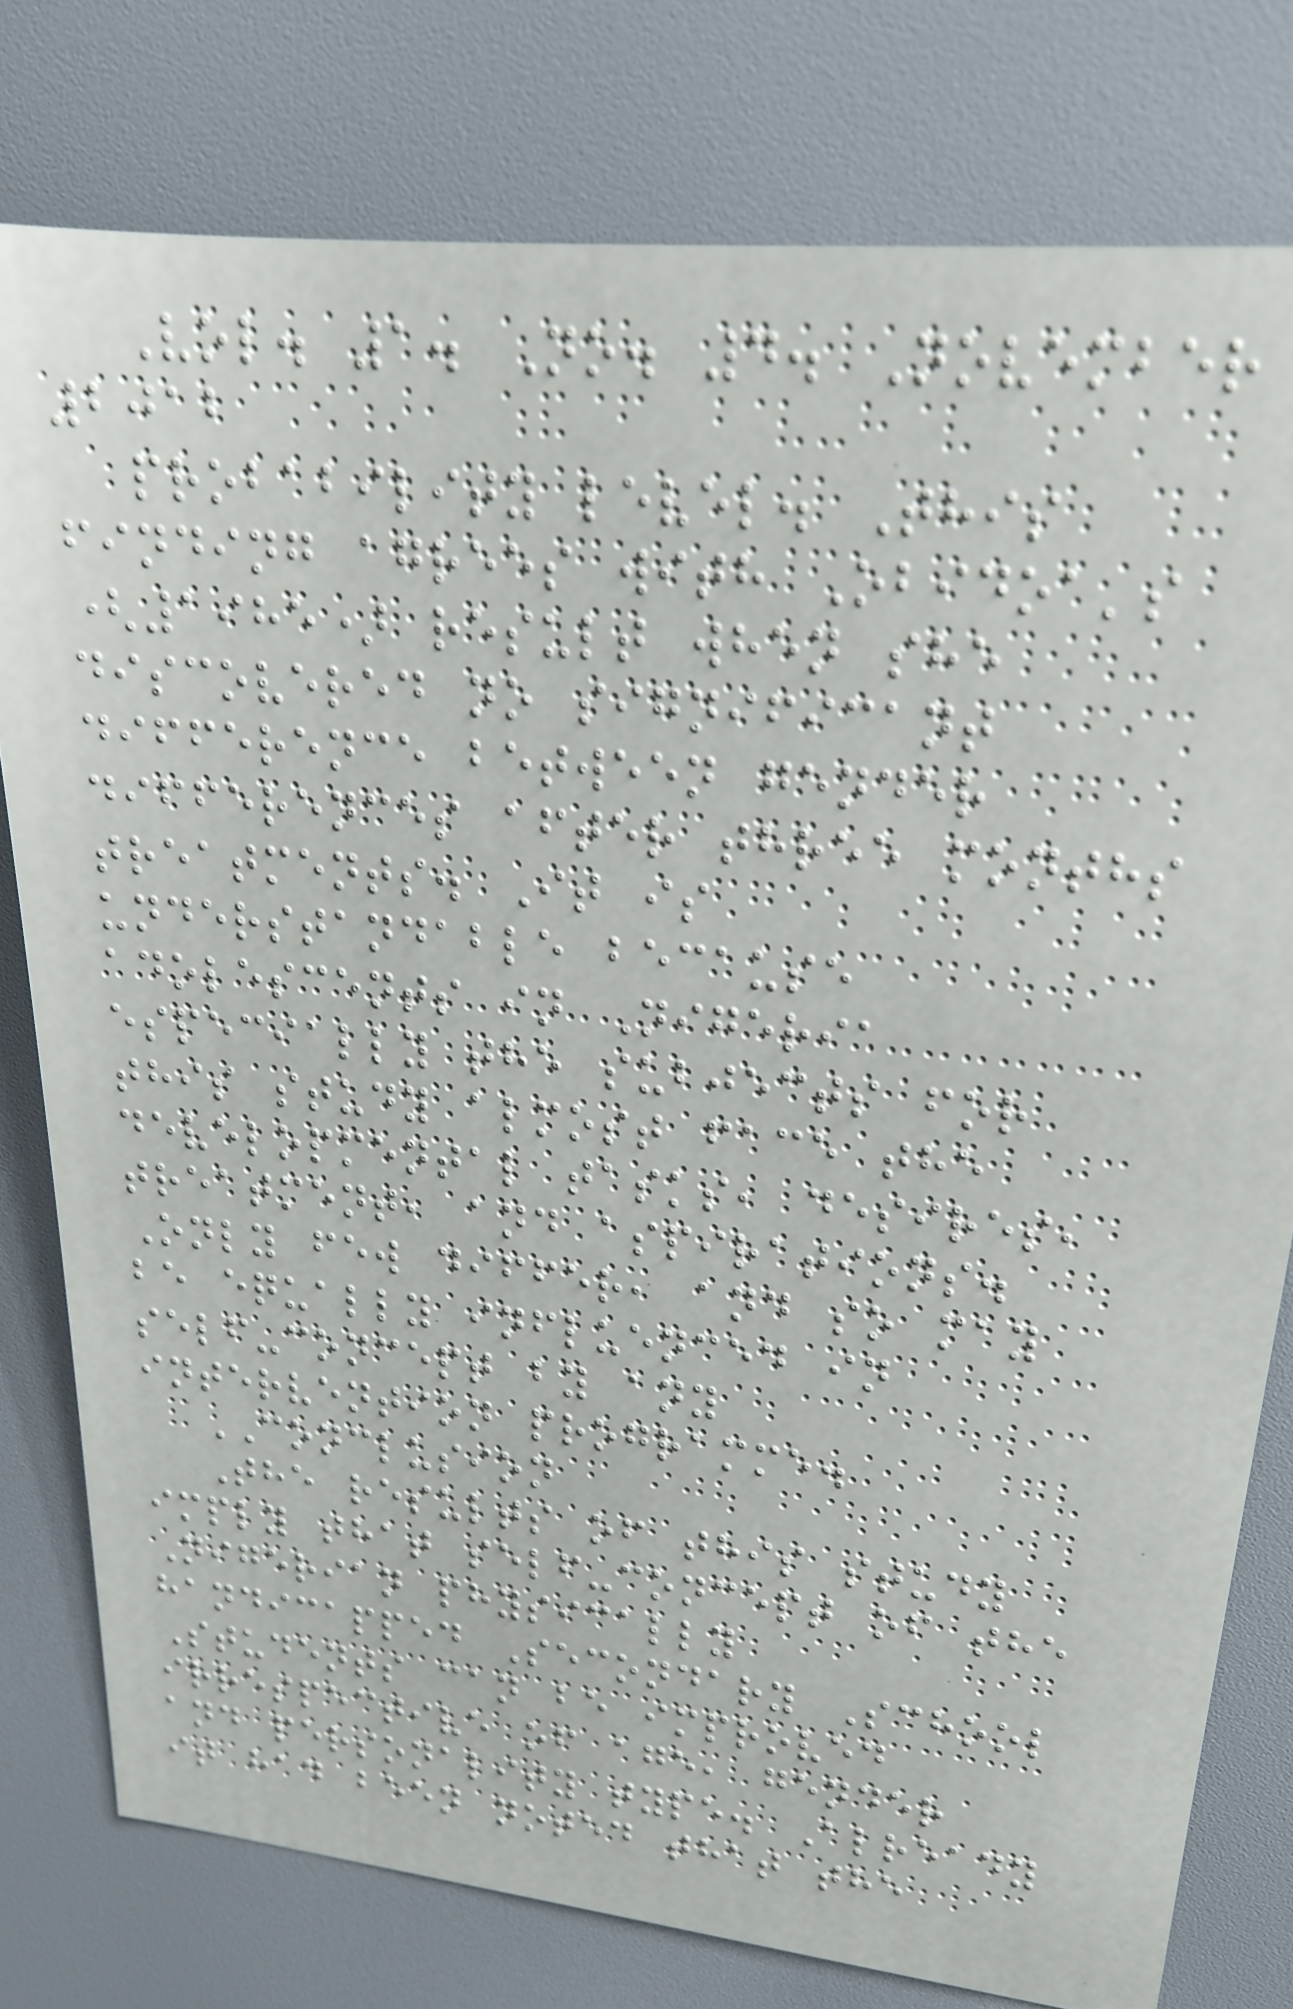Vol. 1. No. 4. November
2012
probability level. This
finding agrees with Obidoa's
(1985) result when she
discovered no significant
difference between gender
differences after three months
treatments. It is
understandable because
adolescents in Nigeria
especially the subjects for
this study almost face the
developmental tasks, desires,
treatment, and aspirations.
Only few differ, and so may
be equally influenced in
self-concept by any
intervention programme.
CONCLUSION
The results of this study
imply that self-concept of the
Nigerian physically
handicapped Secondary School
Students can be improved
irrespective of age, gender
and personality type. Already
it had been noted that the
